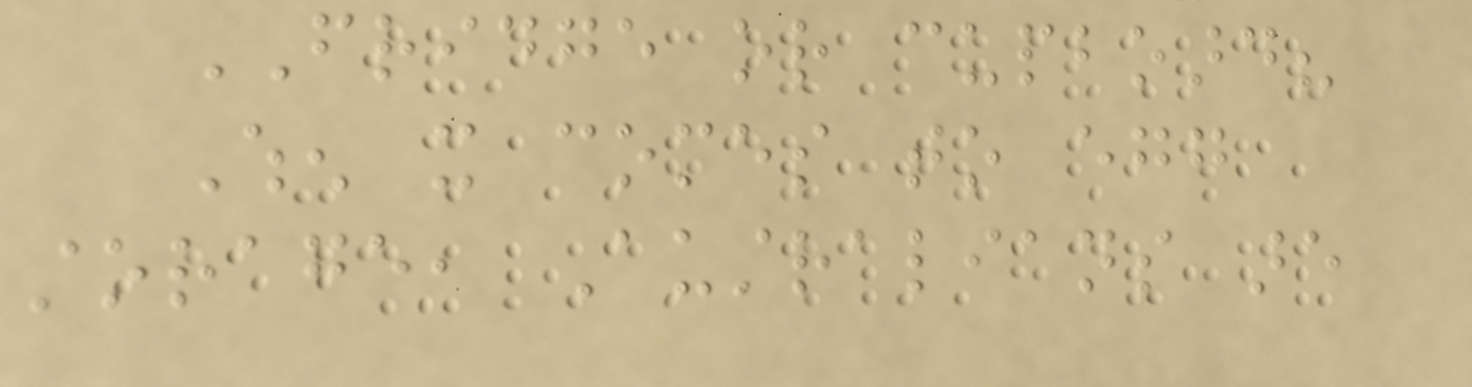FRIDGE or cupboard?
When it comes to egg
storage, Australians are
